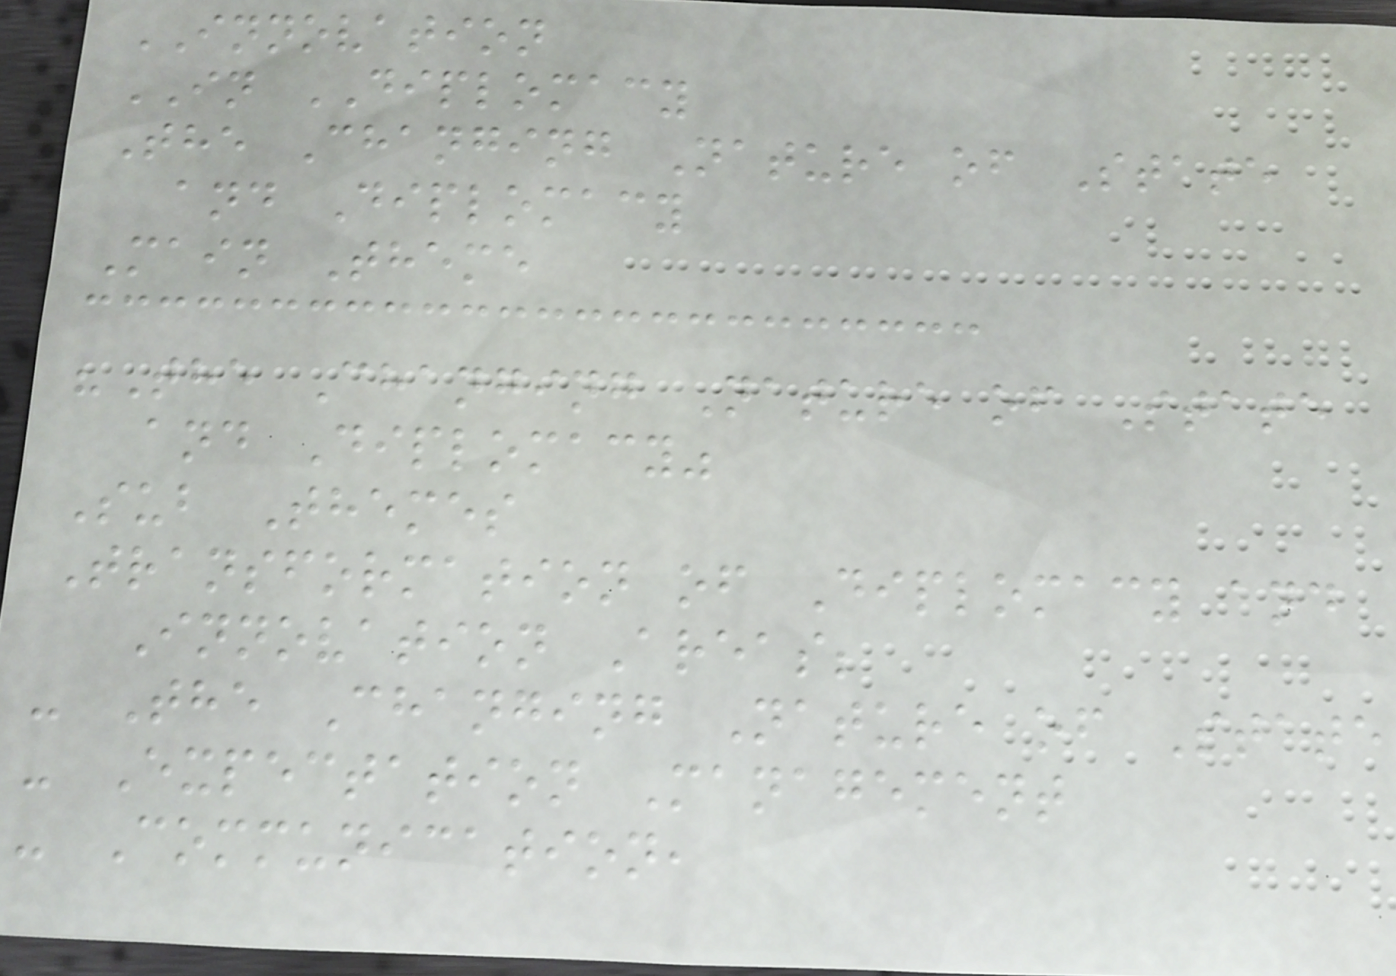INNOVATION
IN DIPLOMACY
The Changing Nature of State
and Diplomacy
Main Theme
"The Changing Nature of State
and Diplomacy"
Sub Themes
Transformation of Diplomacy and
Innovation Areas;
- The Changing Nature of State
- Expectation Management
- Communication,
